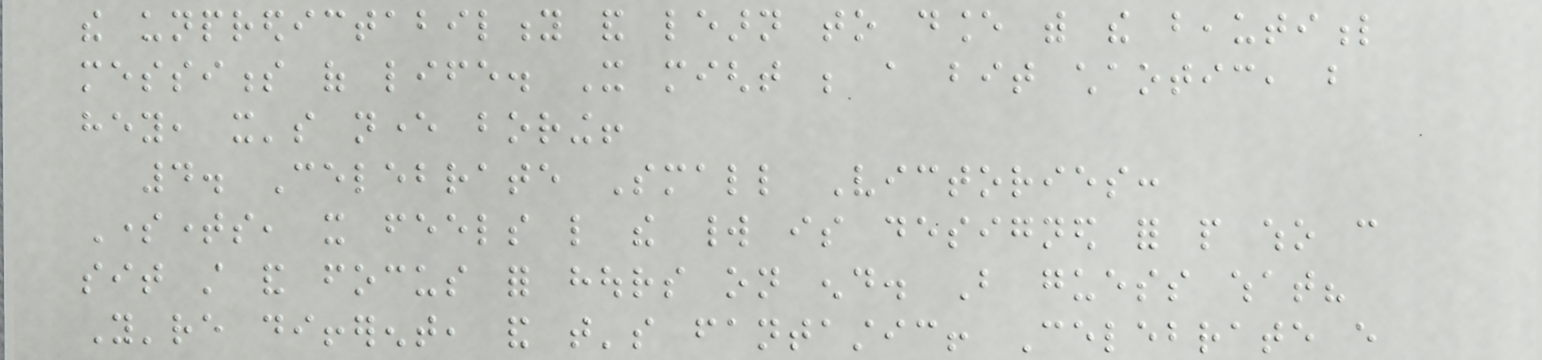the unpredictability and learn to dance with the beautiful
messiness of life. It might be a bit chaotic, but
hey, it's never boring!
4. Celebrate Small Victories:
Sometimes, it feels like the world is designed for people who can
sit still and focus for hours on end. But guess what?
You're different, and that's fantastic! Celebrate every
